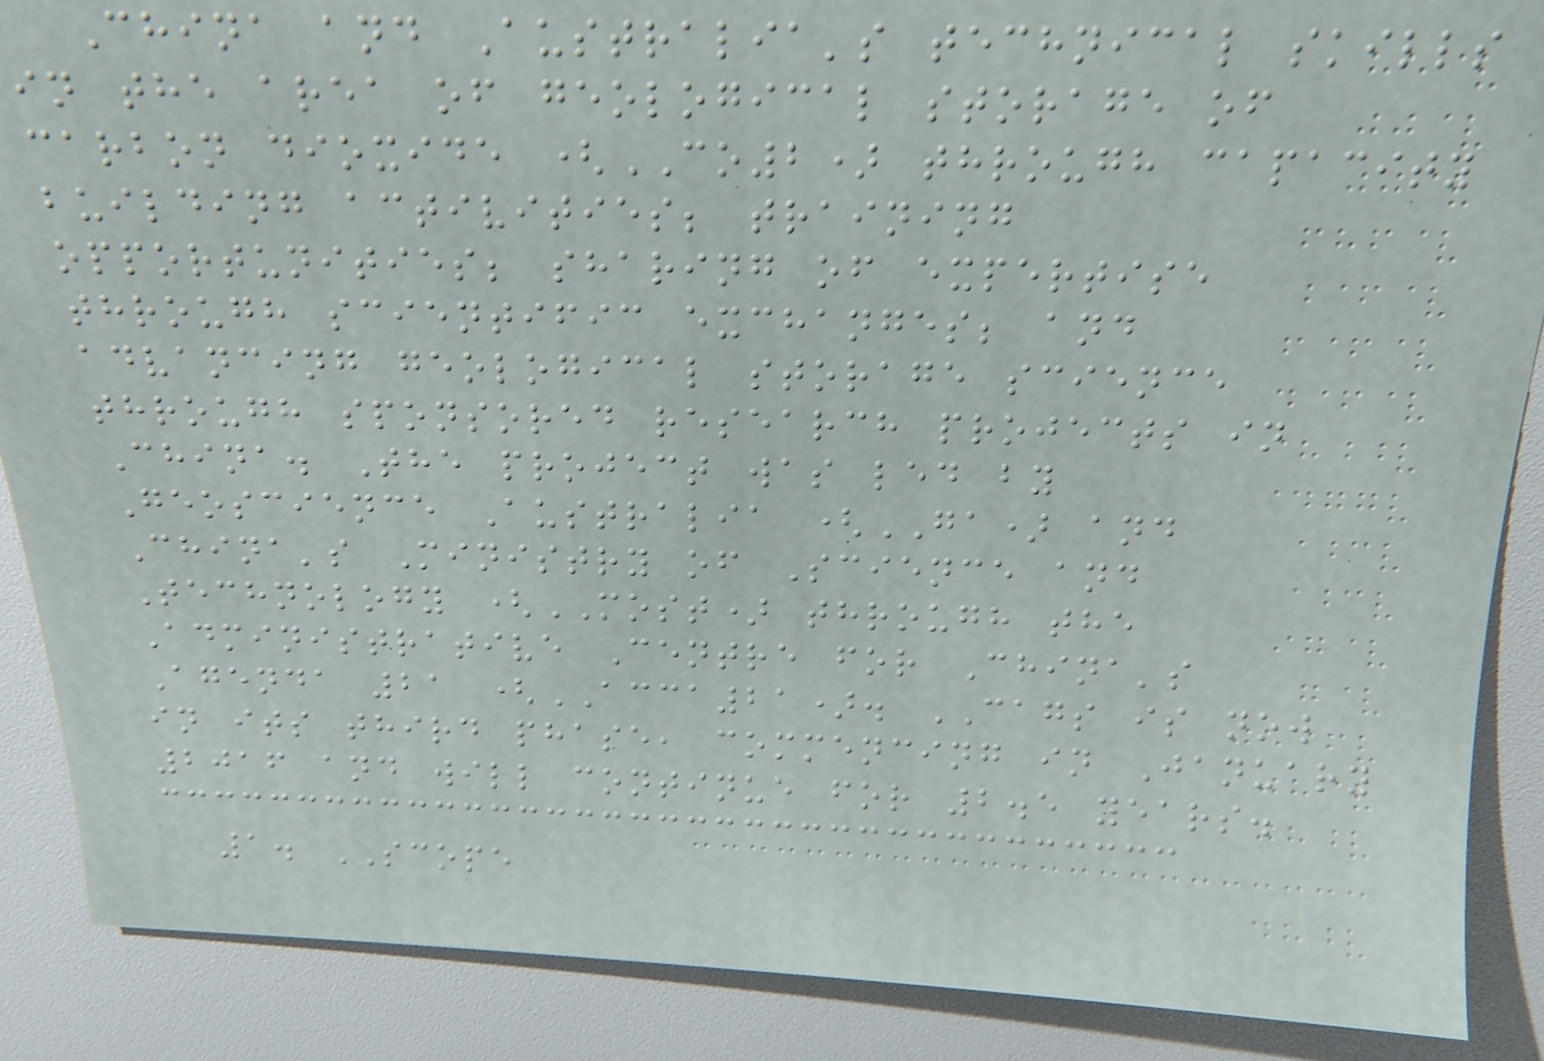China and Australia's technical skills
in the area of geological storage of
carbon dioxide (CO2) through capacity
building activities; training
opportunities; sharing of expertise
through scientific exchanges; and
advancing geological storage science
through sponsored research projects in
China. The project was led by
Geoscience Australia (GA) and
China's Ministry of Science and
Technology (MOST) through the
Administrative Centre for China's
Agenda 21 (ACCA21). CAGS is now
in its third phase, commencing in January
2016 and will continue for 2.5 years.
1. SCOPE
